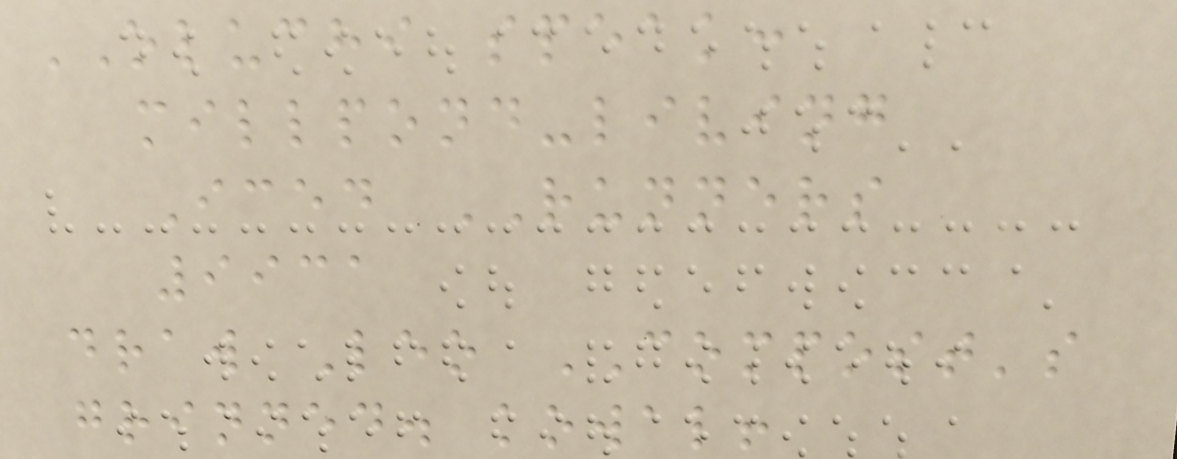OLUCHI speak:
millpond-living
Iced RUNNERS
9931
draw Leo COMPOST's
grinned. kowal!
